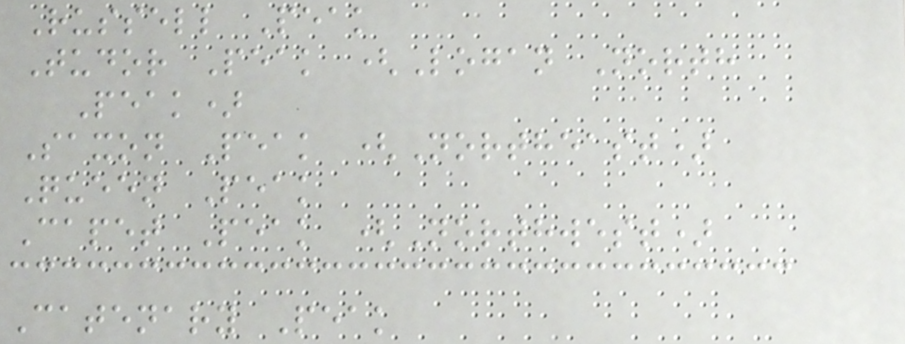Russell Peak
Tudor Peak (Logan North
Peak)
Saxon Peak (Northeast)
Queen Peak
Capet Peak (Northwest)
Catenary Peak
